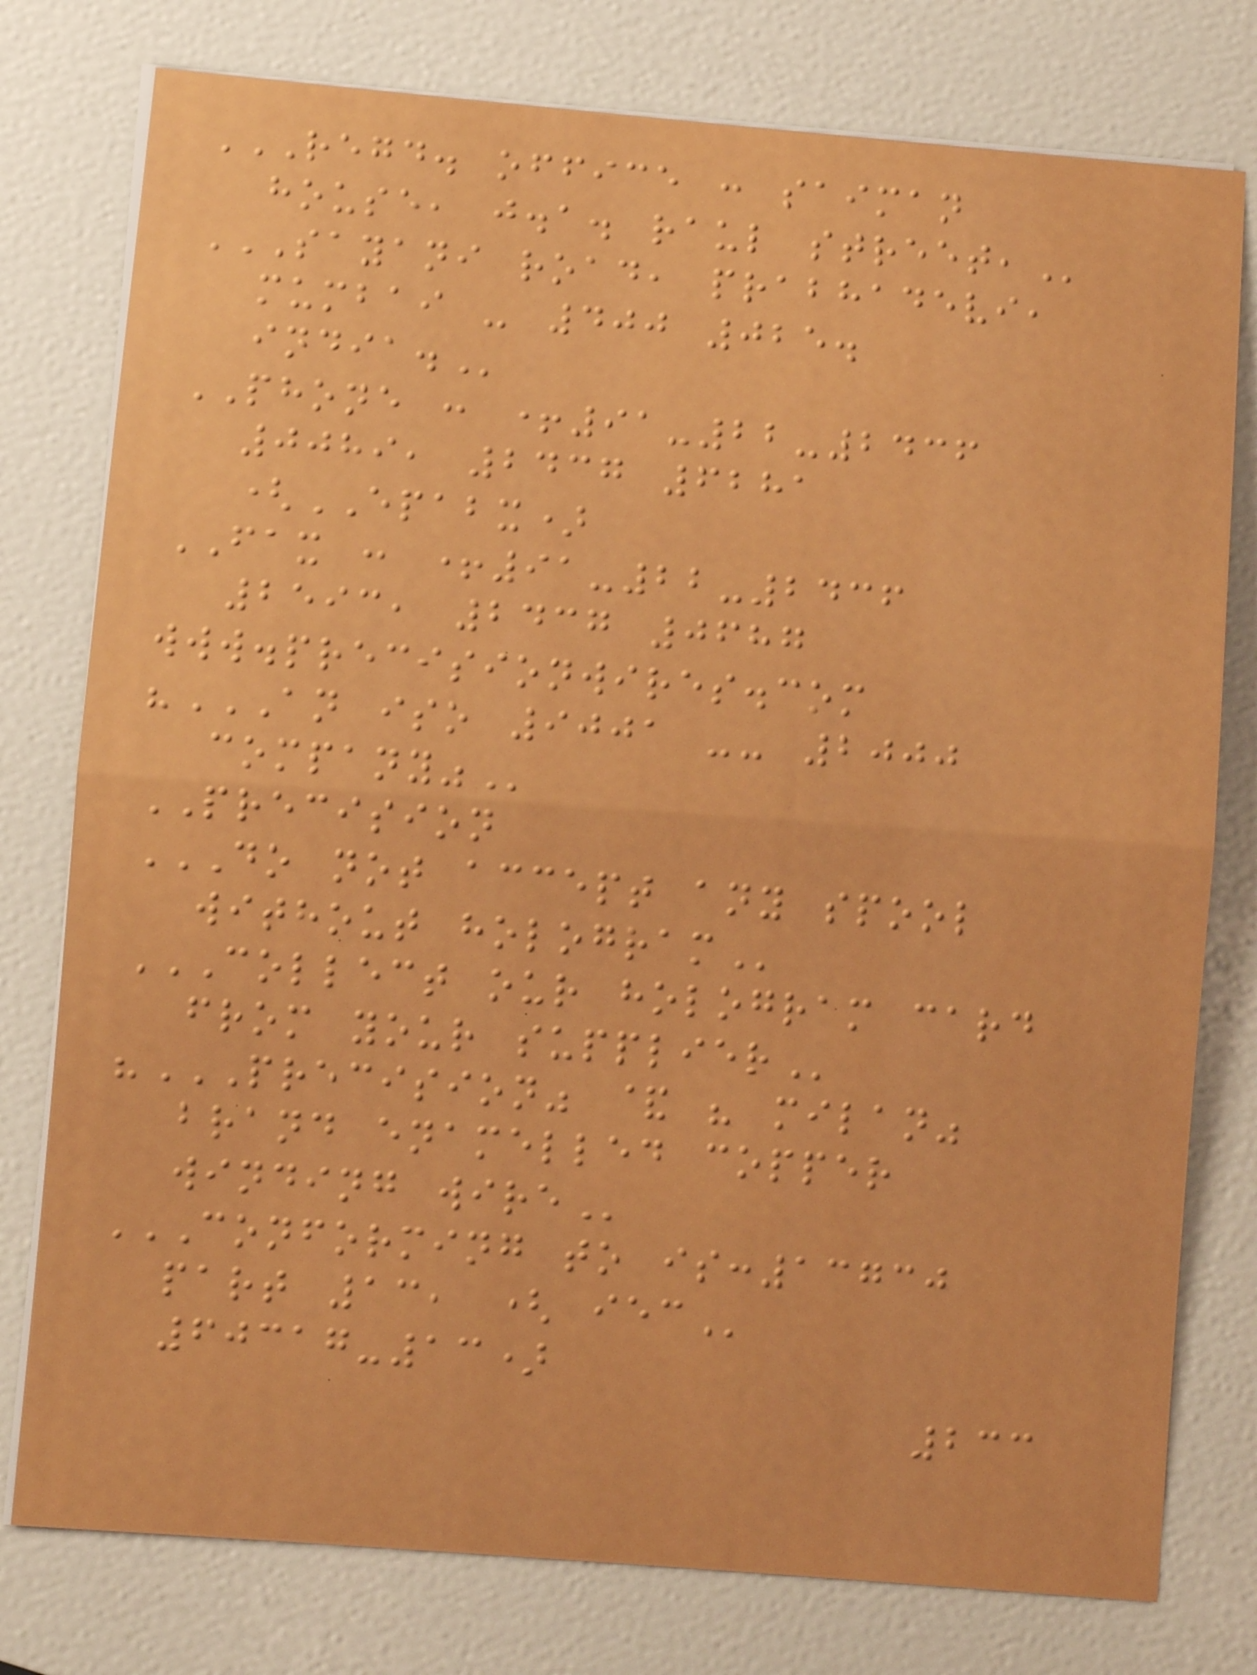REGD. OFFICE : SAIMAN
HOUSE, J.A. RAUL STREET,
SAYANI ROAD, PRABHADEVI,
MUMBAI - 400 025.
INDIA.
PHONE : +91-22-2436
0089, 2437 6281
(EPABX)
FAX : +91-22-2436
2593, 2437 0687
www.precisionwires.com
"AN ISO 9001 -- 2000
COMPANY"
PRECISION
DO NOT ACCEPT ANY SPOOL
WITHOUT HOLOGRAM
COLLECT OUR HOLOGRAM CARD
FROM YOUR SUPPLIER
"PRECISION" & " MILAN"
BRAND ENAMELLED COPPER
WINDING WIRE
CONFORMING TO IS:13730
PART 13, ( IEC
60317-13)
233
